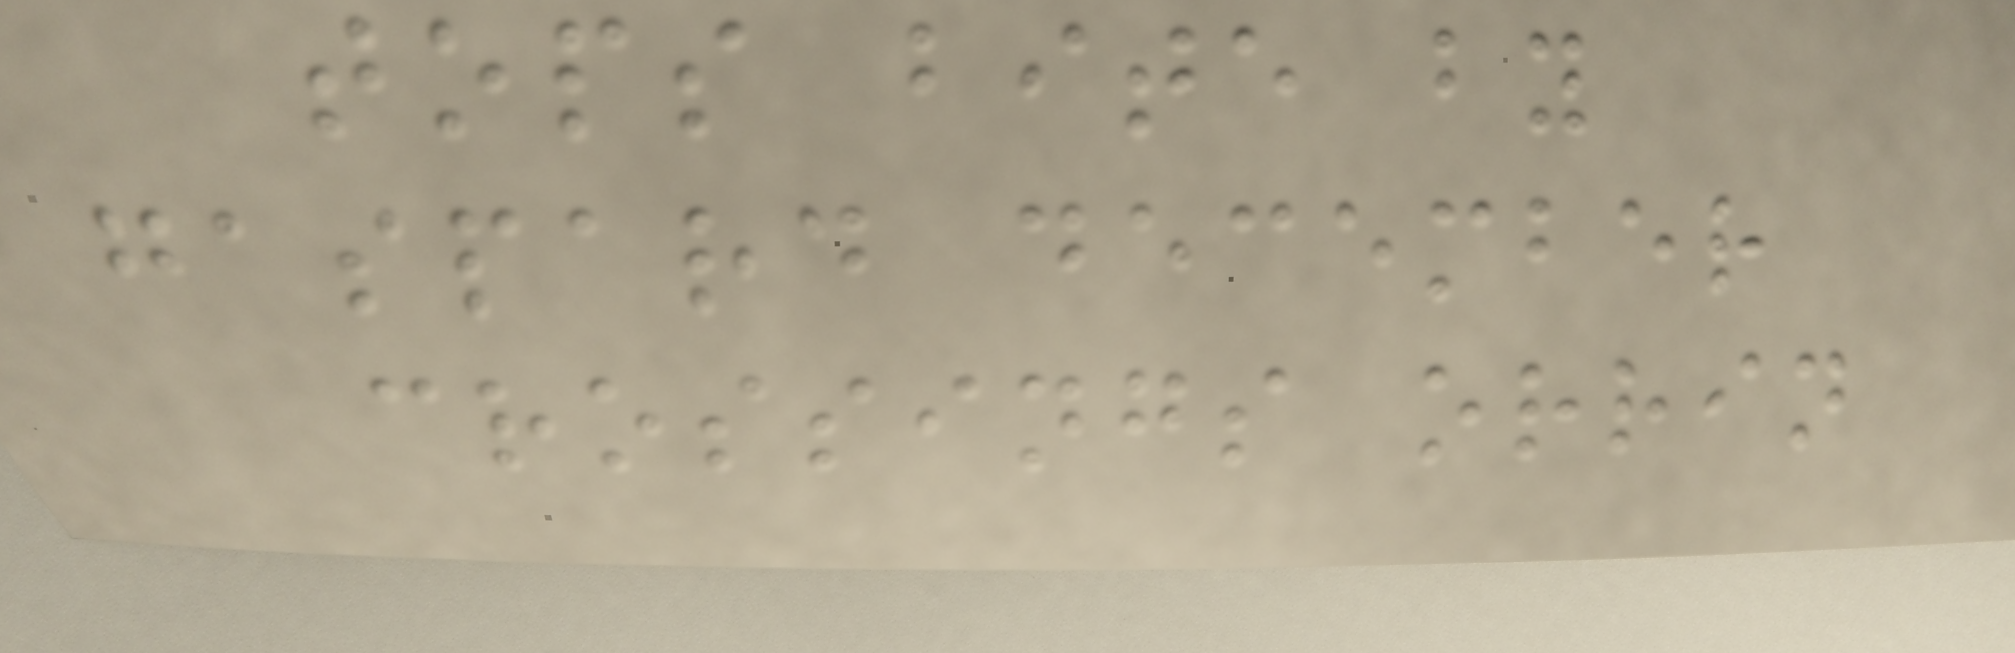tops bite by
gaspard december
crossings orrin
